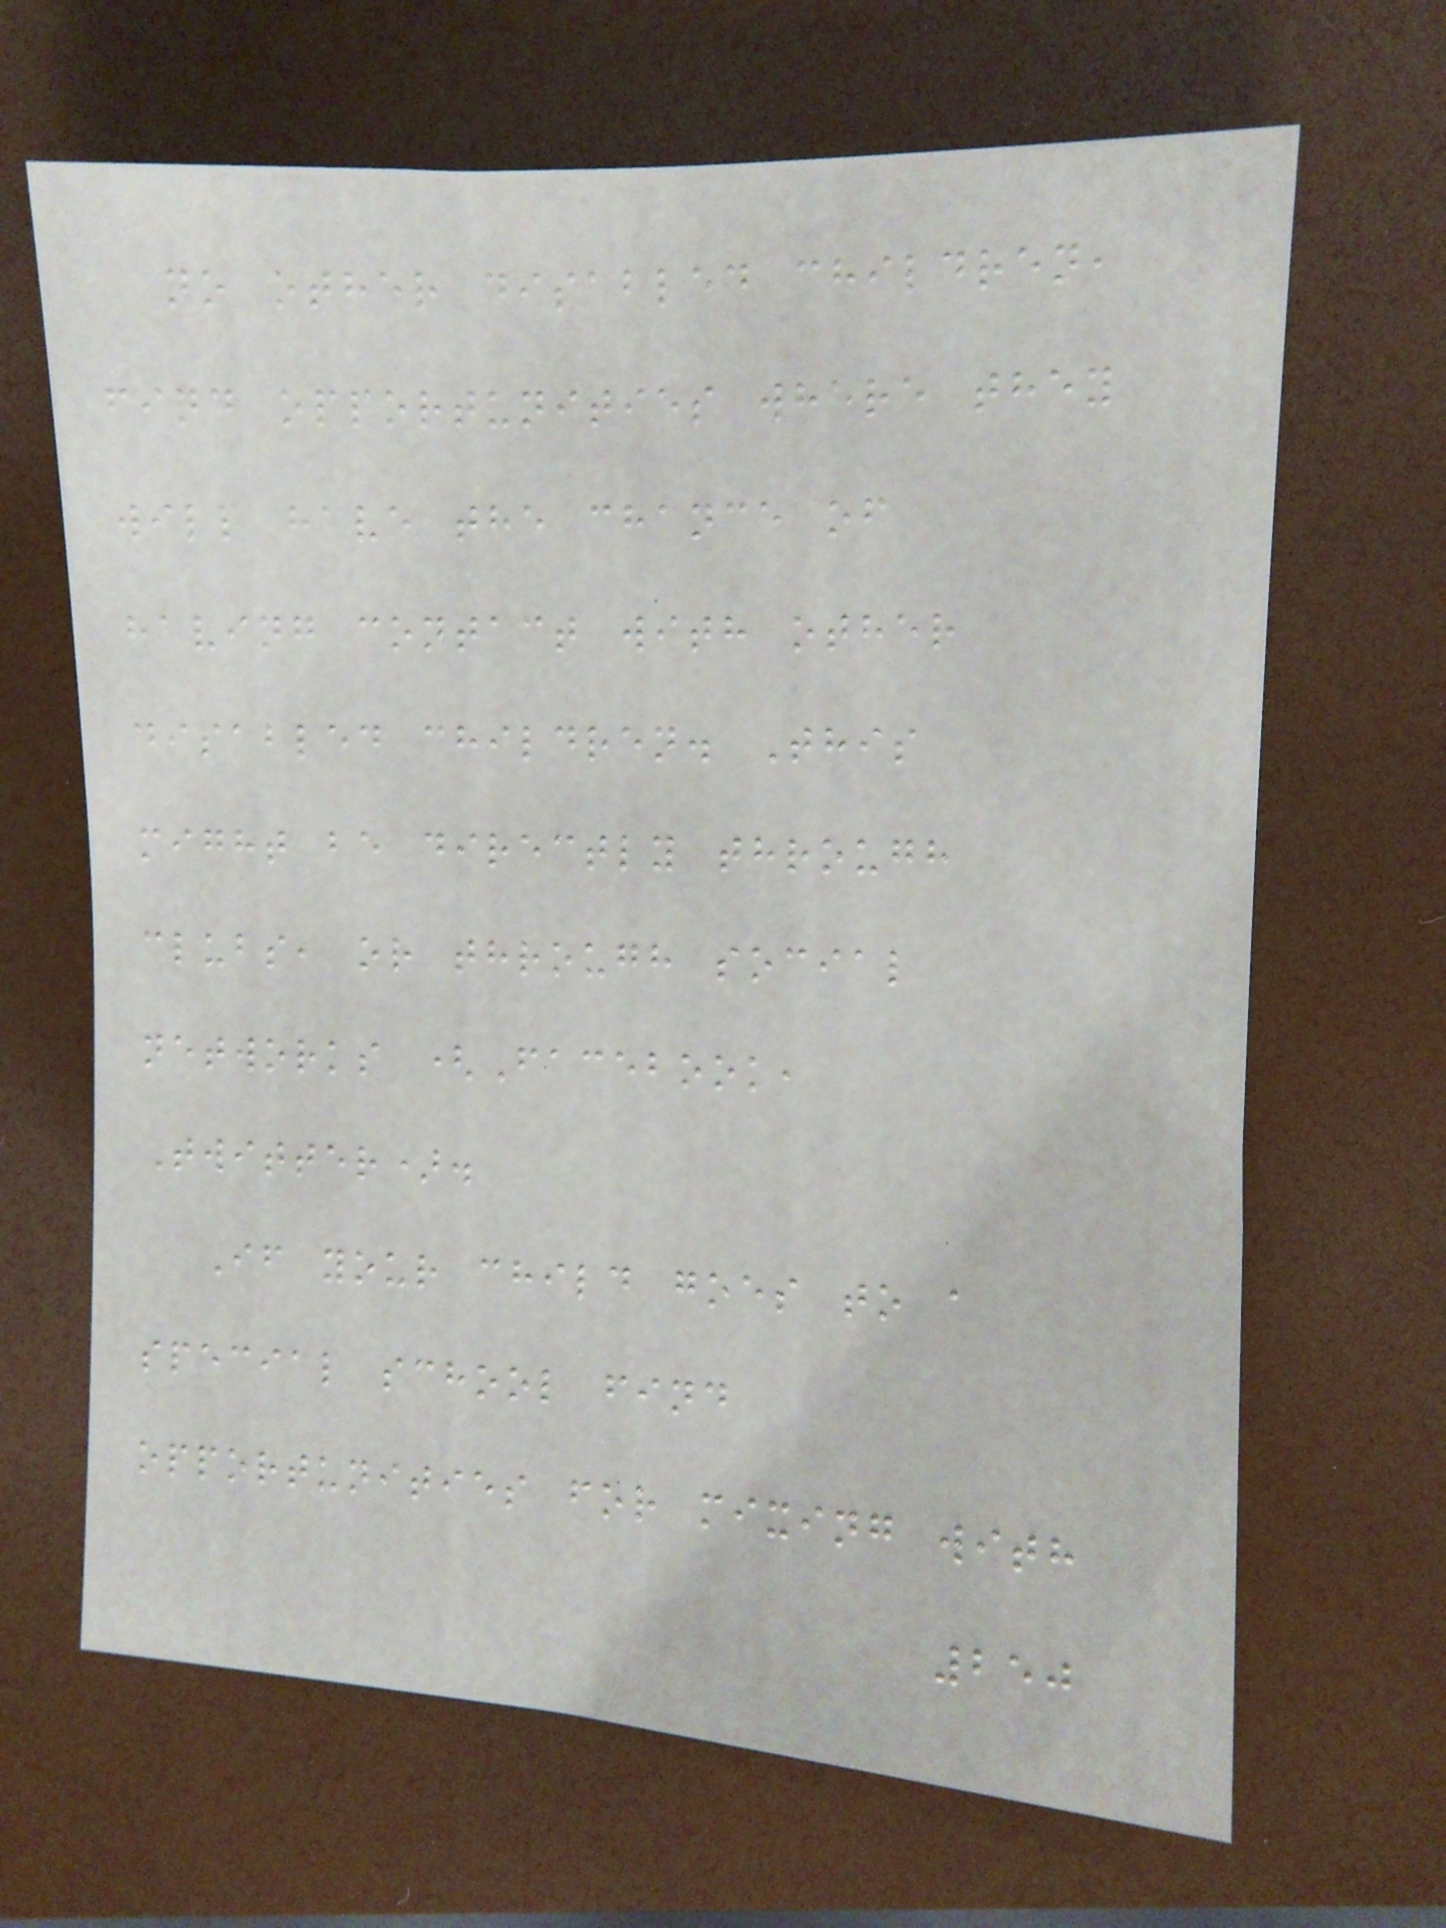no other disabled children,
find opportunities where they
will have the chance of
having contact with other
disabled children. This
might be directly through
clubs, or through social
networks (Facebook,
Twitter).
If your child goes to a
special school find
opportunities for mixing with
250
